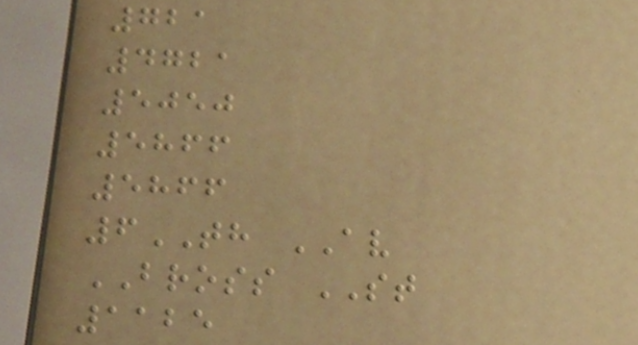721
4721
5050
5866
5866
6TH AV
BROSS ST
1125
